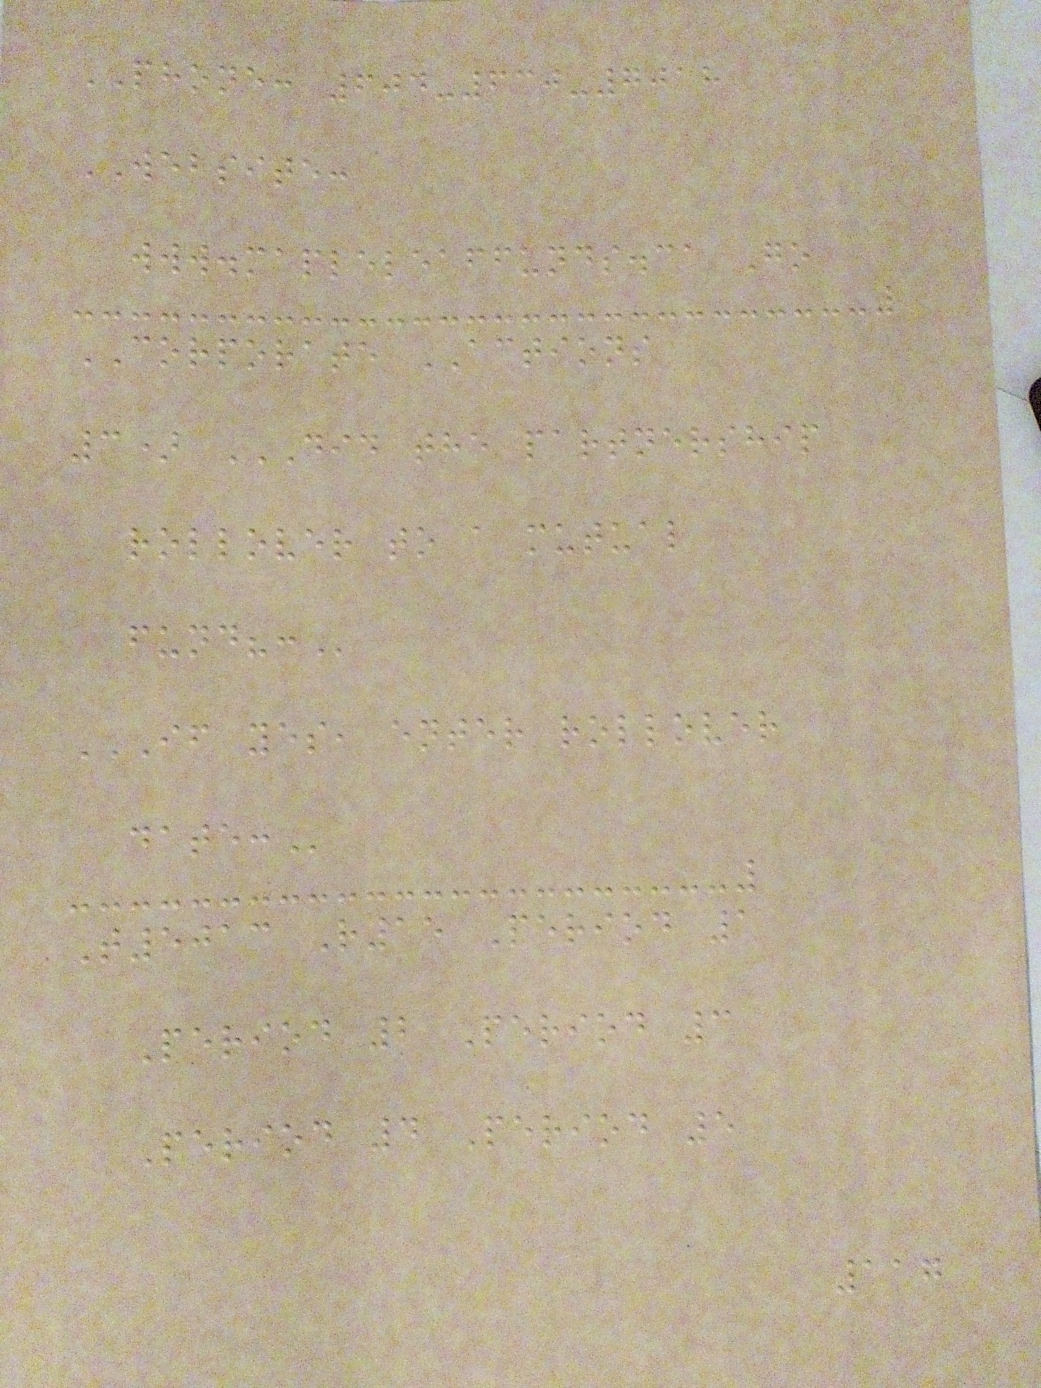PHONE: 604-630-7018
WEBSITE:
www.mapleleaffunds.ca Go
CORPORATE ACTIONS
3) DID THE PARTNERSHIP
ROLLOVER TO A MUTUAL
FUND?:
IF YES, ENTER ROLLOVER
DATE:
T5013 R15 Period 1
Period 2 Period 3
Period 4 Period 5
117
